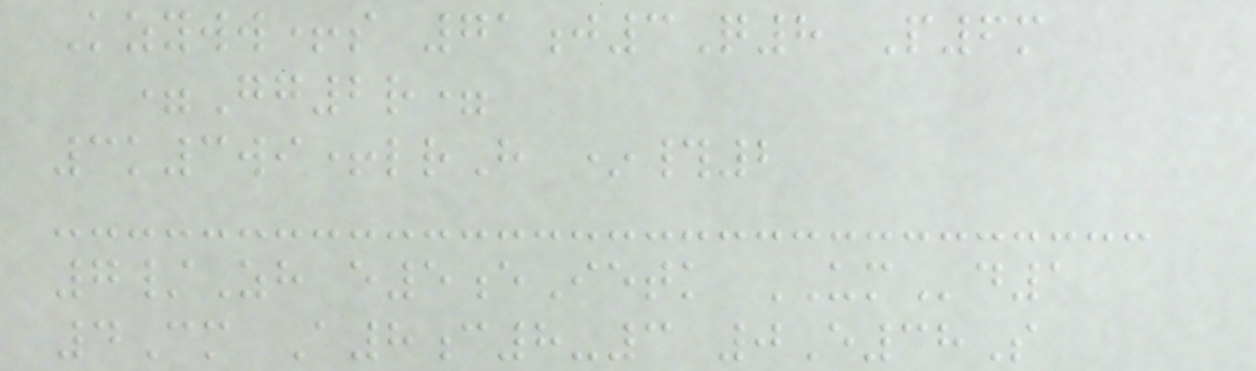Kzyww+s 71j3Q8 P6m
=Gg2r=
3k3wi+lrH *#2
7/Zh e5eIetk UMd1
4Cm A8c8-3 0E38S
